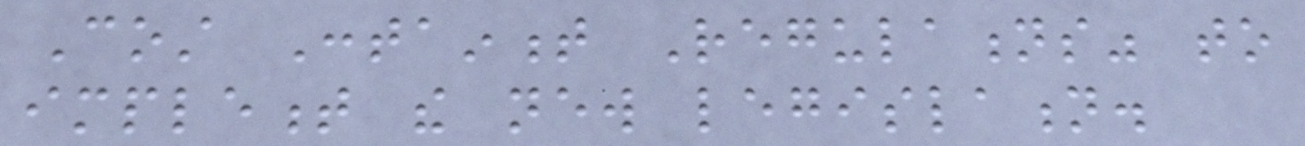Cost Containment Regulations" to
implement the new legislation.
